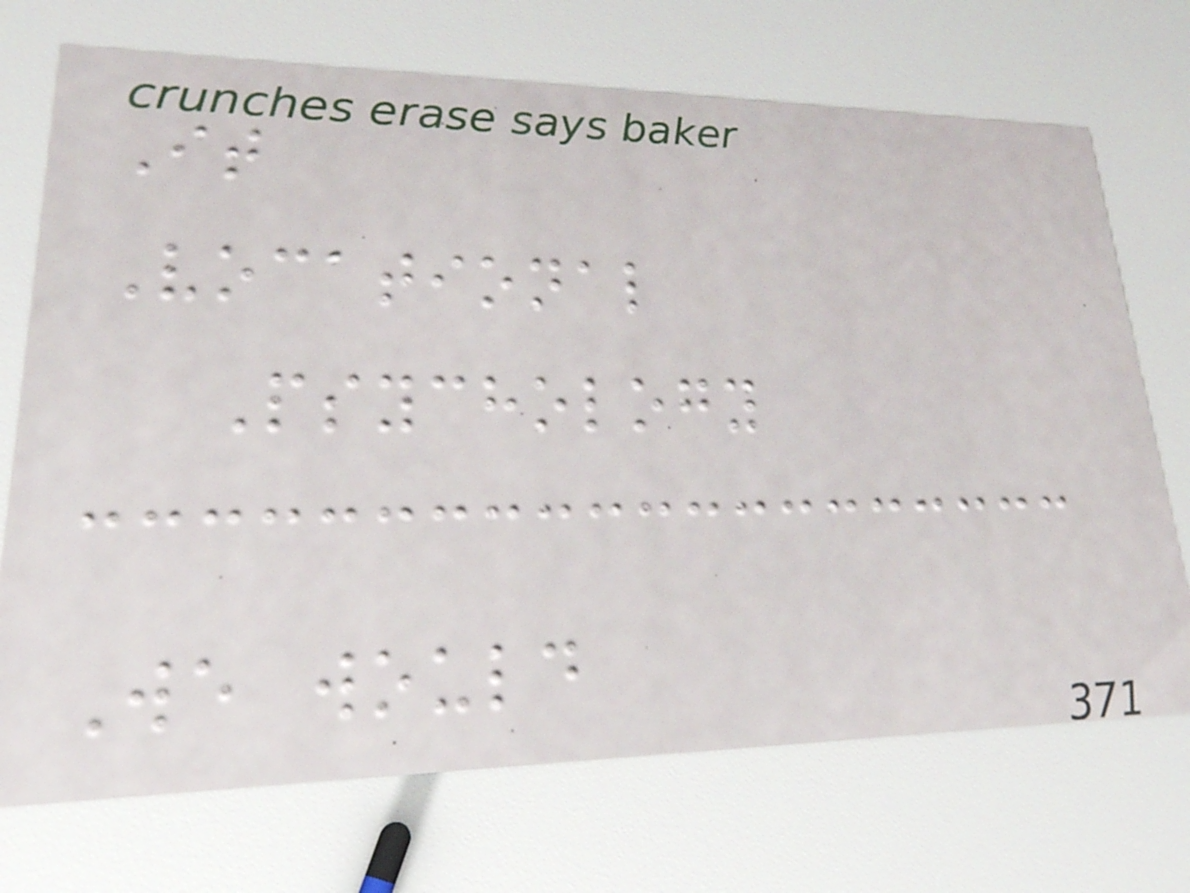It
Vocational
Psychology
We would
